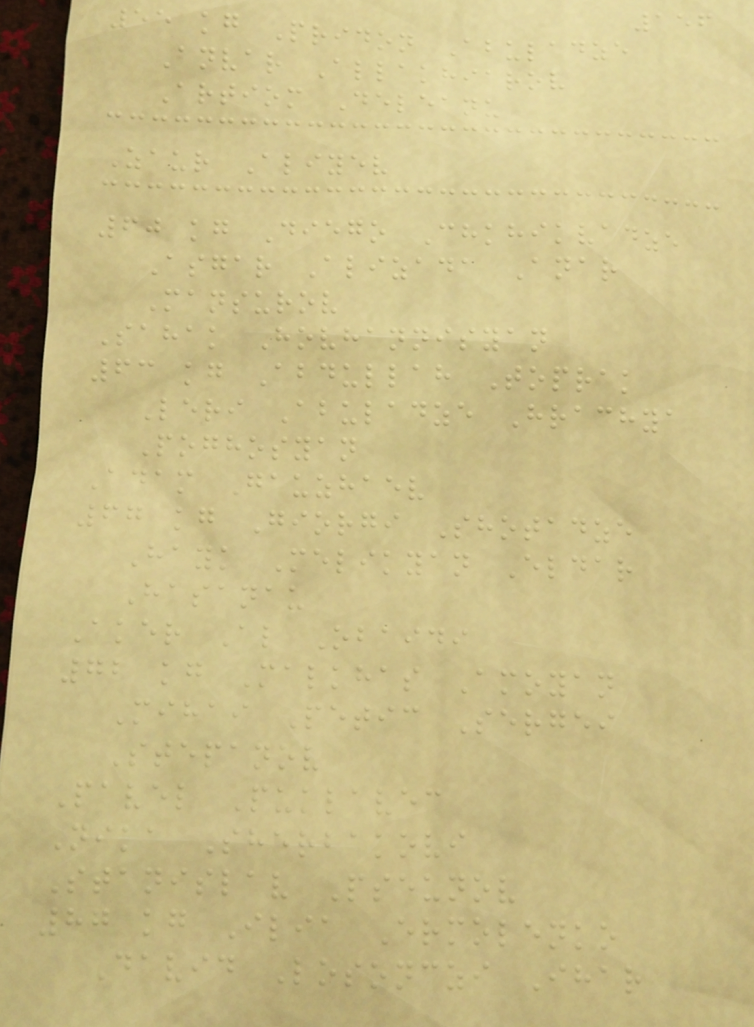156
55 kg Pridon Abuladze
Anvar Allakhiarov
Artiom Deleanu
Zaur Aliyev
60 kg Diego Chkhikvadze
Asgar Alizada Anar
Mansurov
Sahak Hovhannisyan
63 kg Abdullah Toprak
Leri Abuladze Hrachya
Poghosyan
Adam Gauzhaev
67 kg Giorgi Shotadze
Hayk Melikyan Eldar
Hasanau
Aker Al Obaidi
72 kg Malkhas Amoyan
Mihai Petic Sergei
Stepanov
Pavel Puklavec
Nika Sherbakovi
Stanislav Pseunov
87 kg Ilia Ermolenko
David Losonczi Ihar
